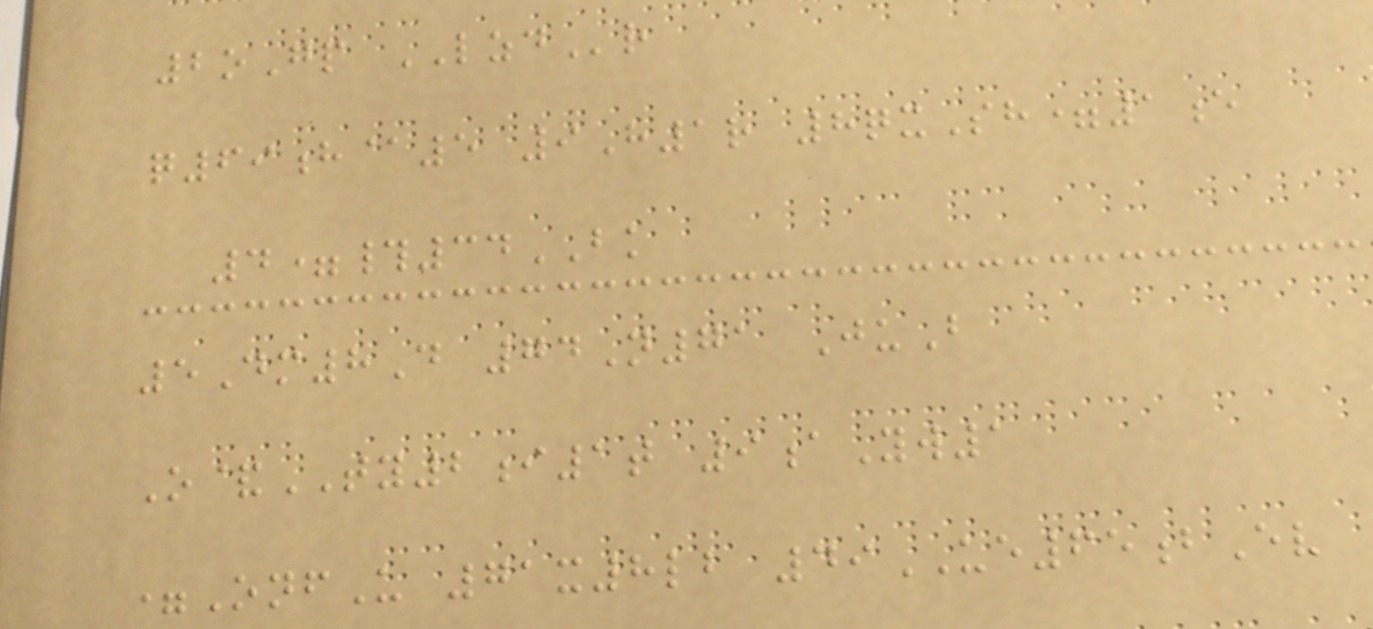2oGp LZDr
q69h@5 9H1r 8qxSh=1e
4=#34BK
5Dm8D 74N71 JuB
O&TY2i1t 9aYw1
=OnfU 71x8lb 49UE65bEv
